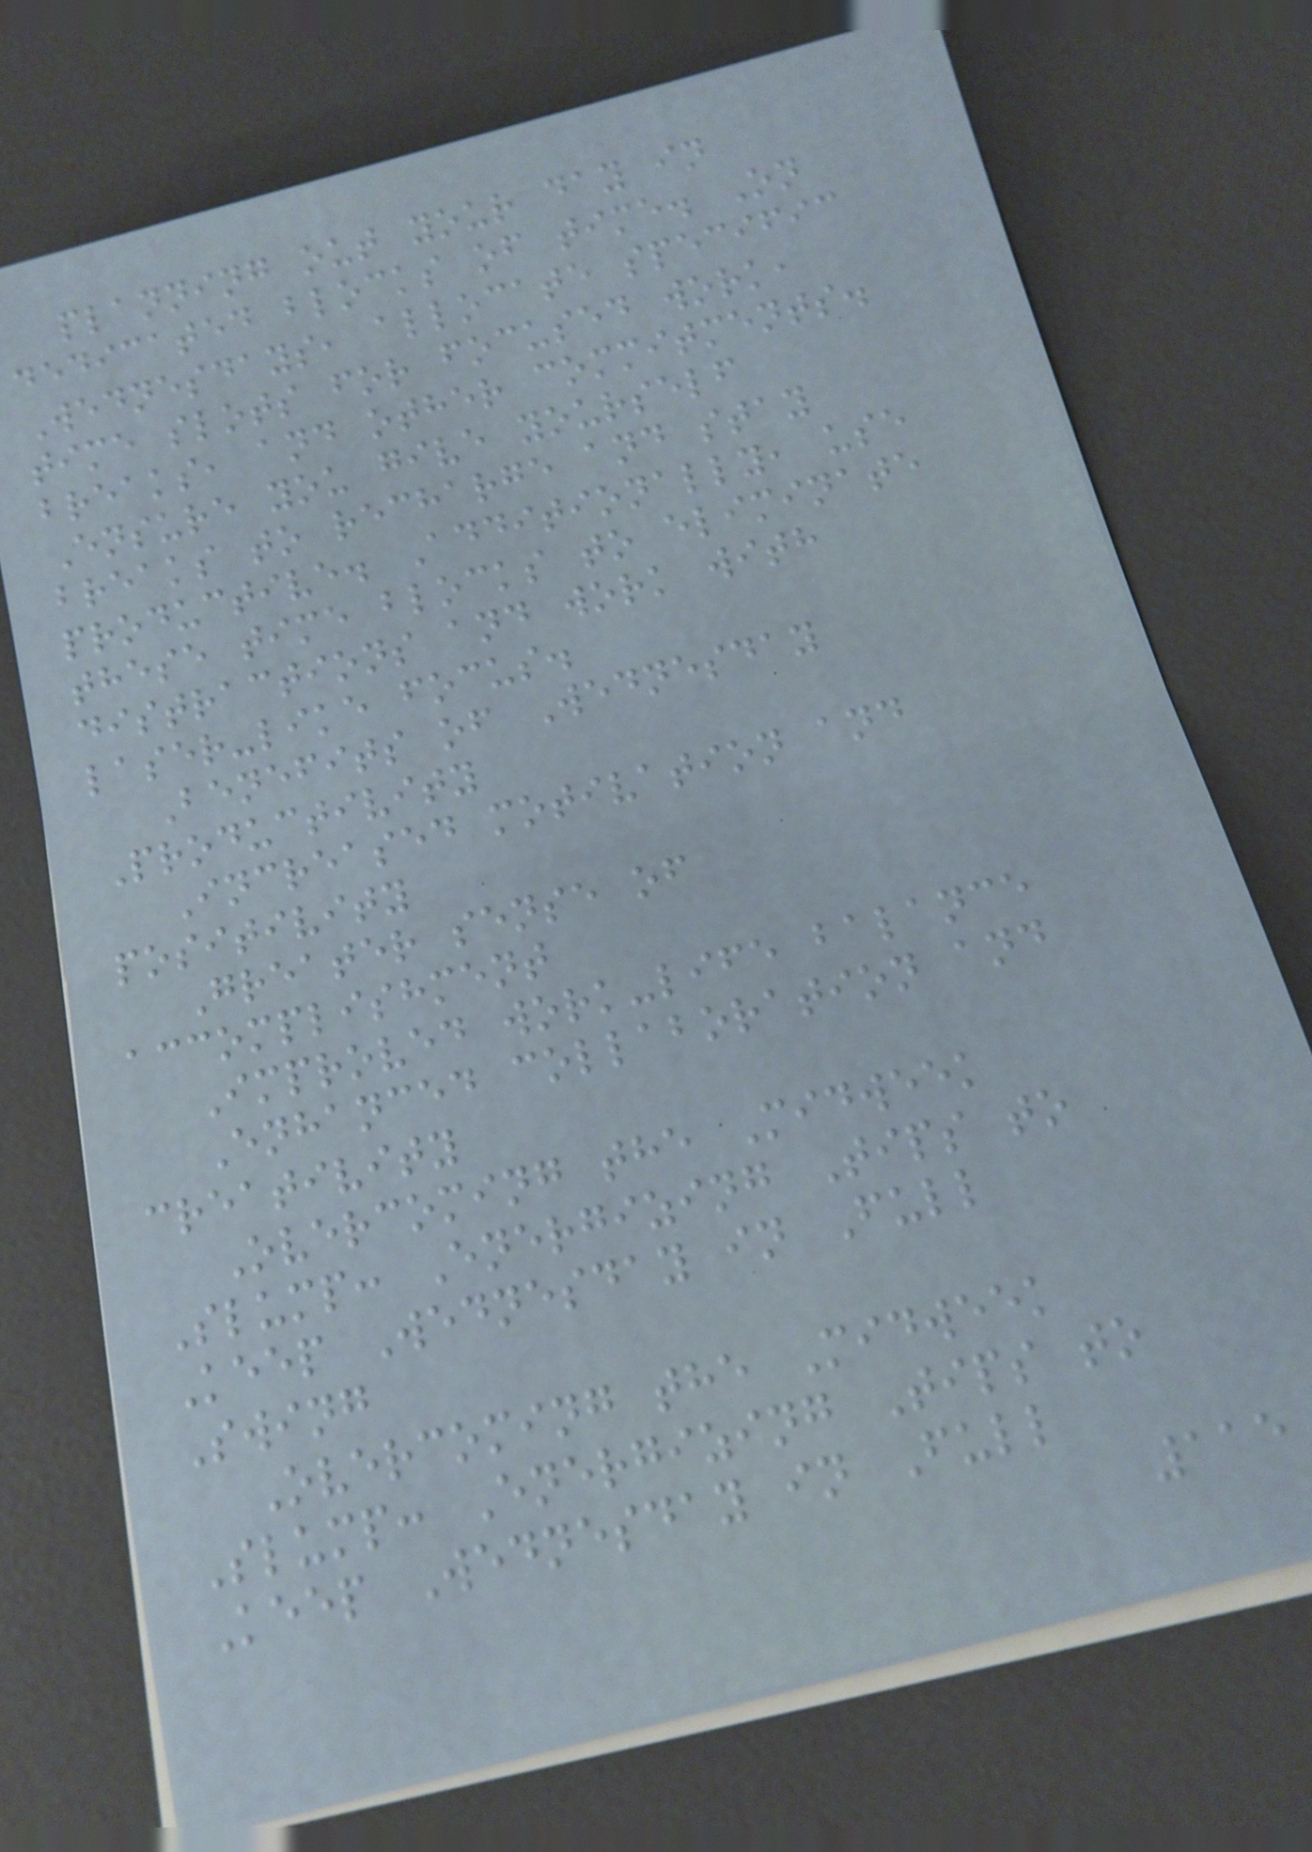planning out your day in
dedicated blocks of time. On
Wednesdays, allocate specific
time slots for focused work,
breaks, and other commitments.
Ensure you give yourself
breaks to recharge and stay
productive. Additionally, use
these time blocks to eliminate
distractions and work with
laser-like focus.
Benefits of Wednesday
Productivity
Increased motivation and
positivity
Greater sense of
accomplishment
Improved work-life balance
Enhanced collaboration and
creativity
Overcoming the Midweek
Slump: Energizing Tips to
Keep Wednesday in Full
Swing
Overcoming the Midweek
Slump: Energizing Tips to
Keep Wednesday in Full
115
